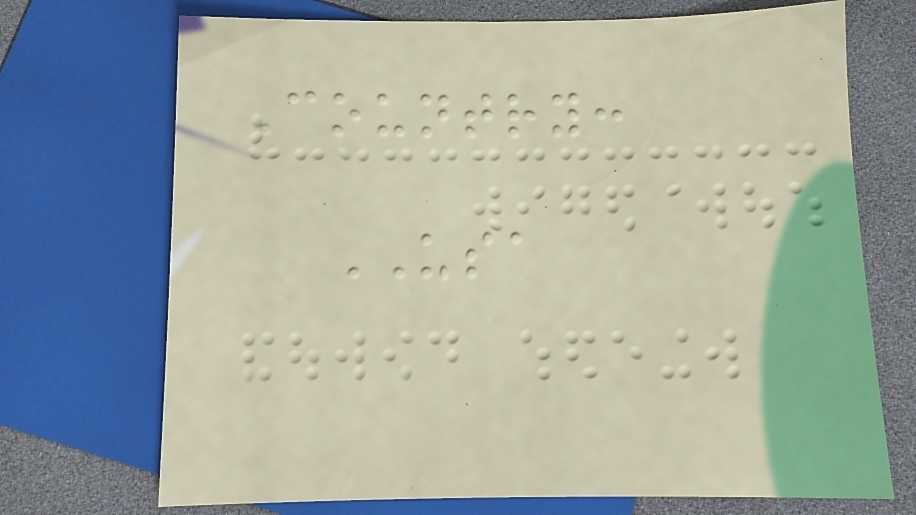Country:
USA
